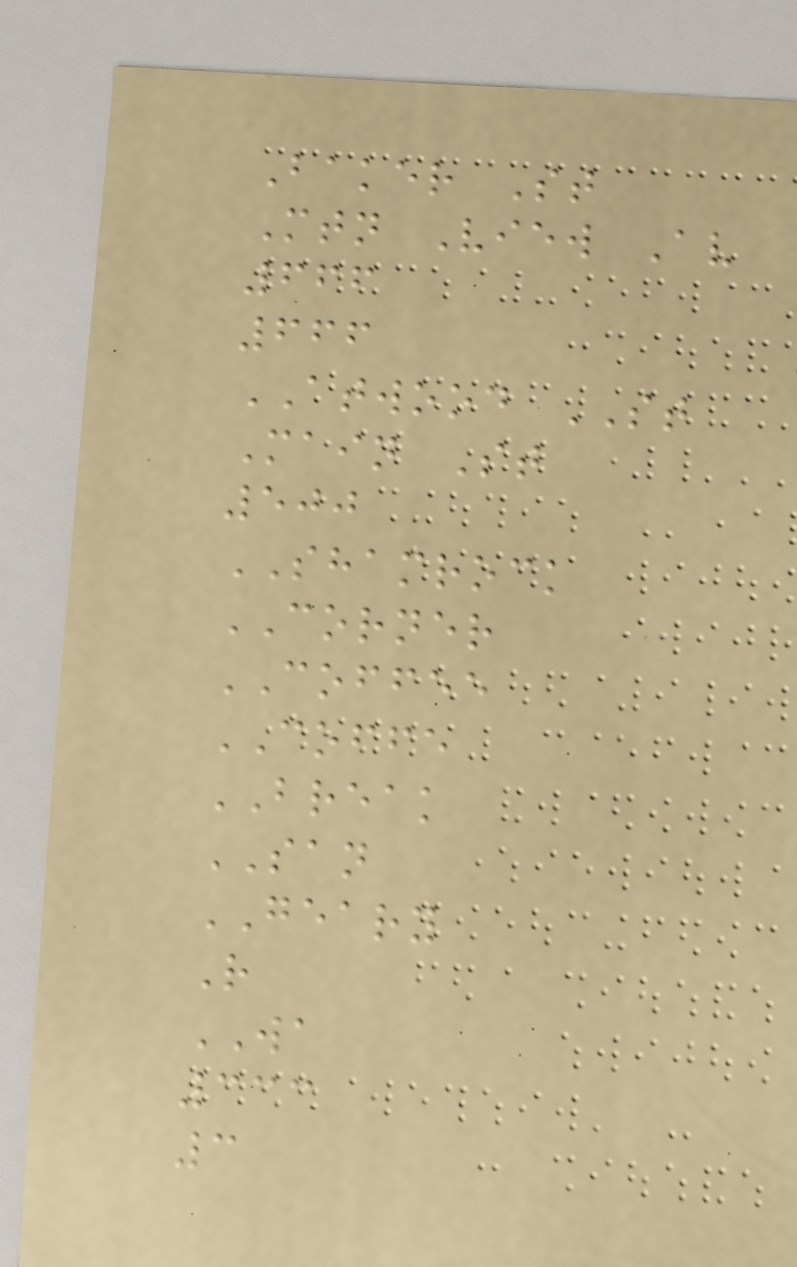Baker St
Mtn View Av
666
666
ATWOOD ST
Main St
500
SHAMROCK
CORNER
COFFEE
COFFE
BREAK
SAN
GEARY
R
WA
333
3
